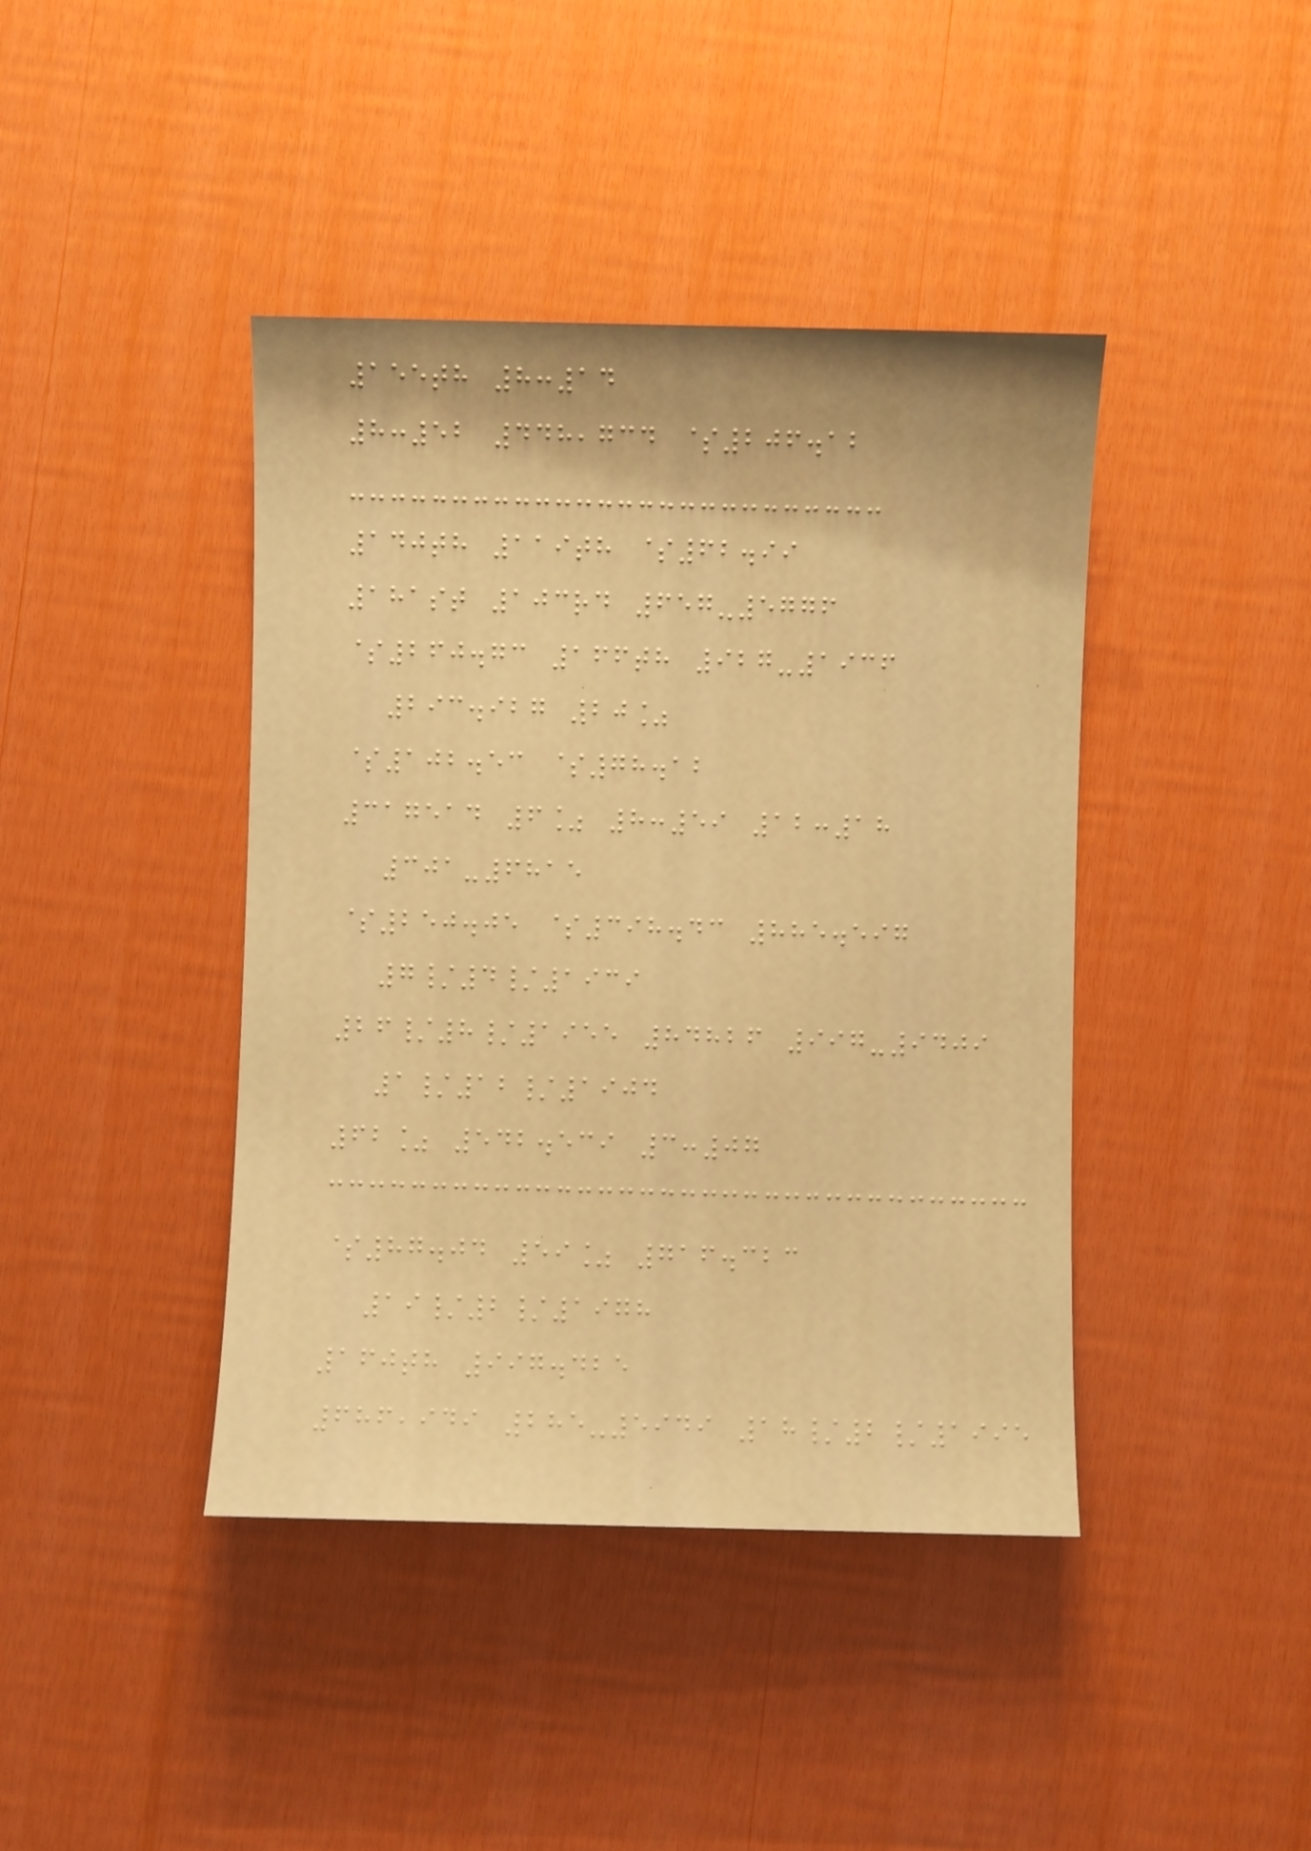155th 8:14
8:52 448,734 $206.12
140th 119th $62.99
181st 103rd 657-5776
$260.73 166th 927-1936
293.927 20%
$102.53 $78.12
317514 6% 8:59 12:18
301-6815
$250.05 $398.43 885.597
7/4/1939
26/8/1955 84826 997-9409
1/12/1904
62% 542.539 3:07
$87.04 59% 716.323
19/2/1978
160th 997.425
686,949 285-5949 18/2/1995
